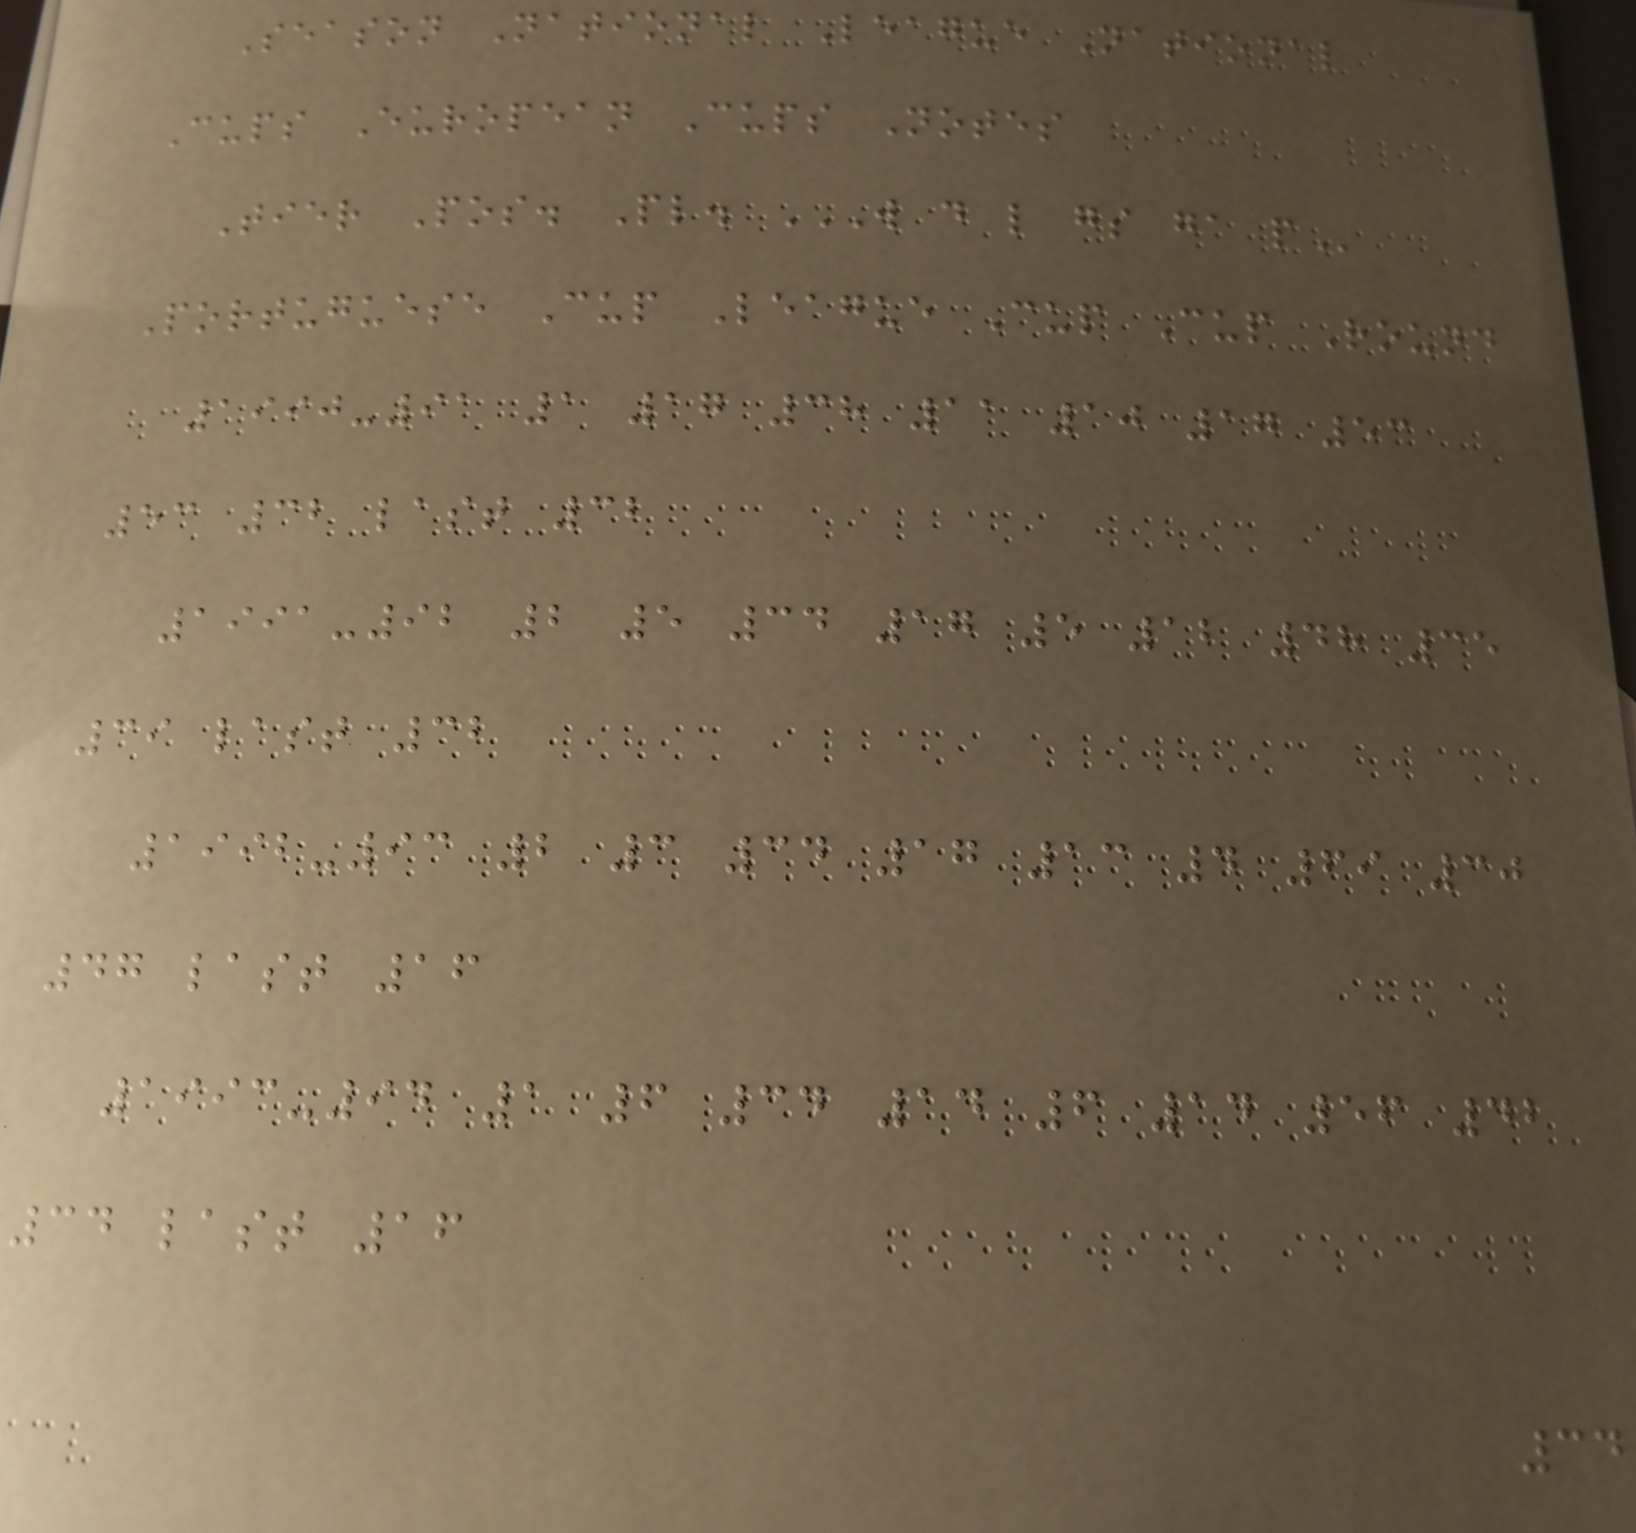Season National League National
Cups European Cups Notes
Tier Pos. Pl. W D L GS GA P
Portuguese Cup League Cup Cup Round
1990-91 1 17 38 11 10 17 53
53 32 last 32
1991-92 2 5 34 17 5 12 48 35
39 last 32
1992-93 2 3 34 17 13 4 69 30
47 last 16
1993-94 1 6 34 14 6 14 56 42
34 last 16
34
